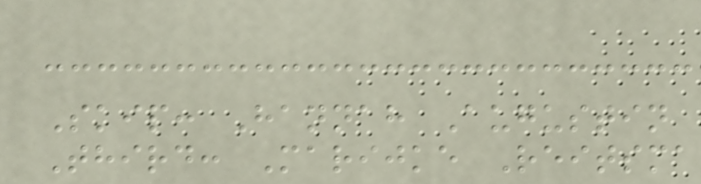Skip: Hannah Augustin
Third: Marijke Reitsma
